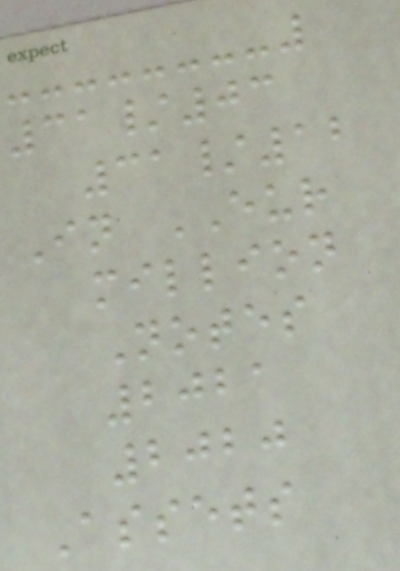31/03
31/12
In EUR
million
Notes
2021
2020
Assets
